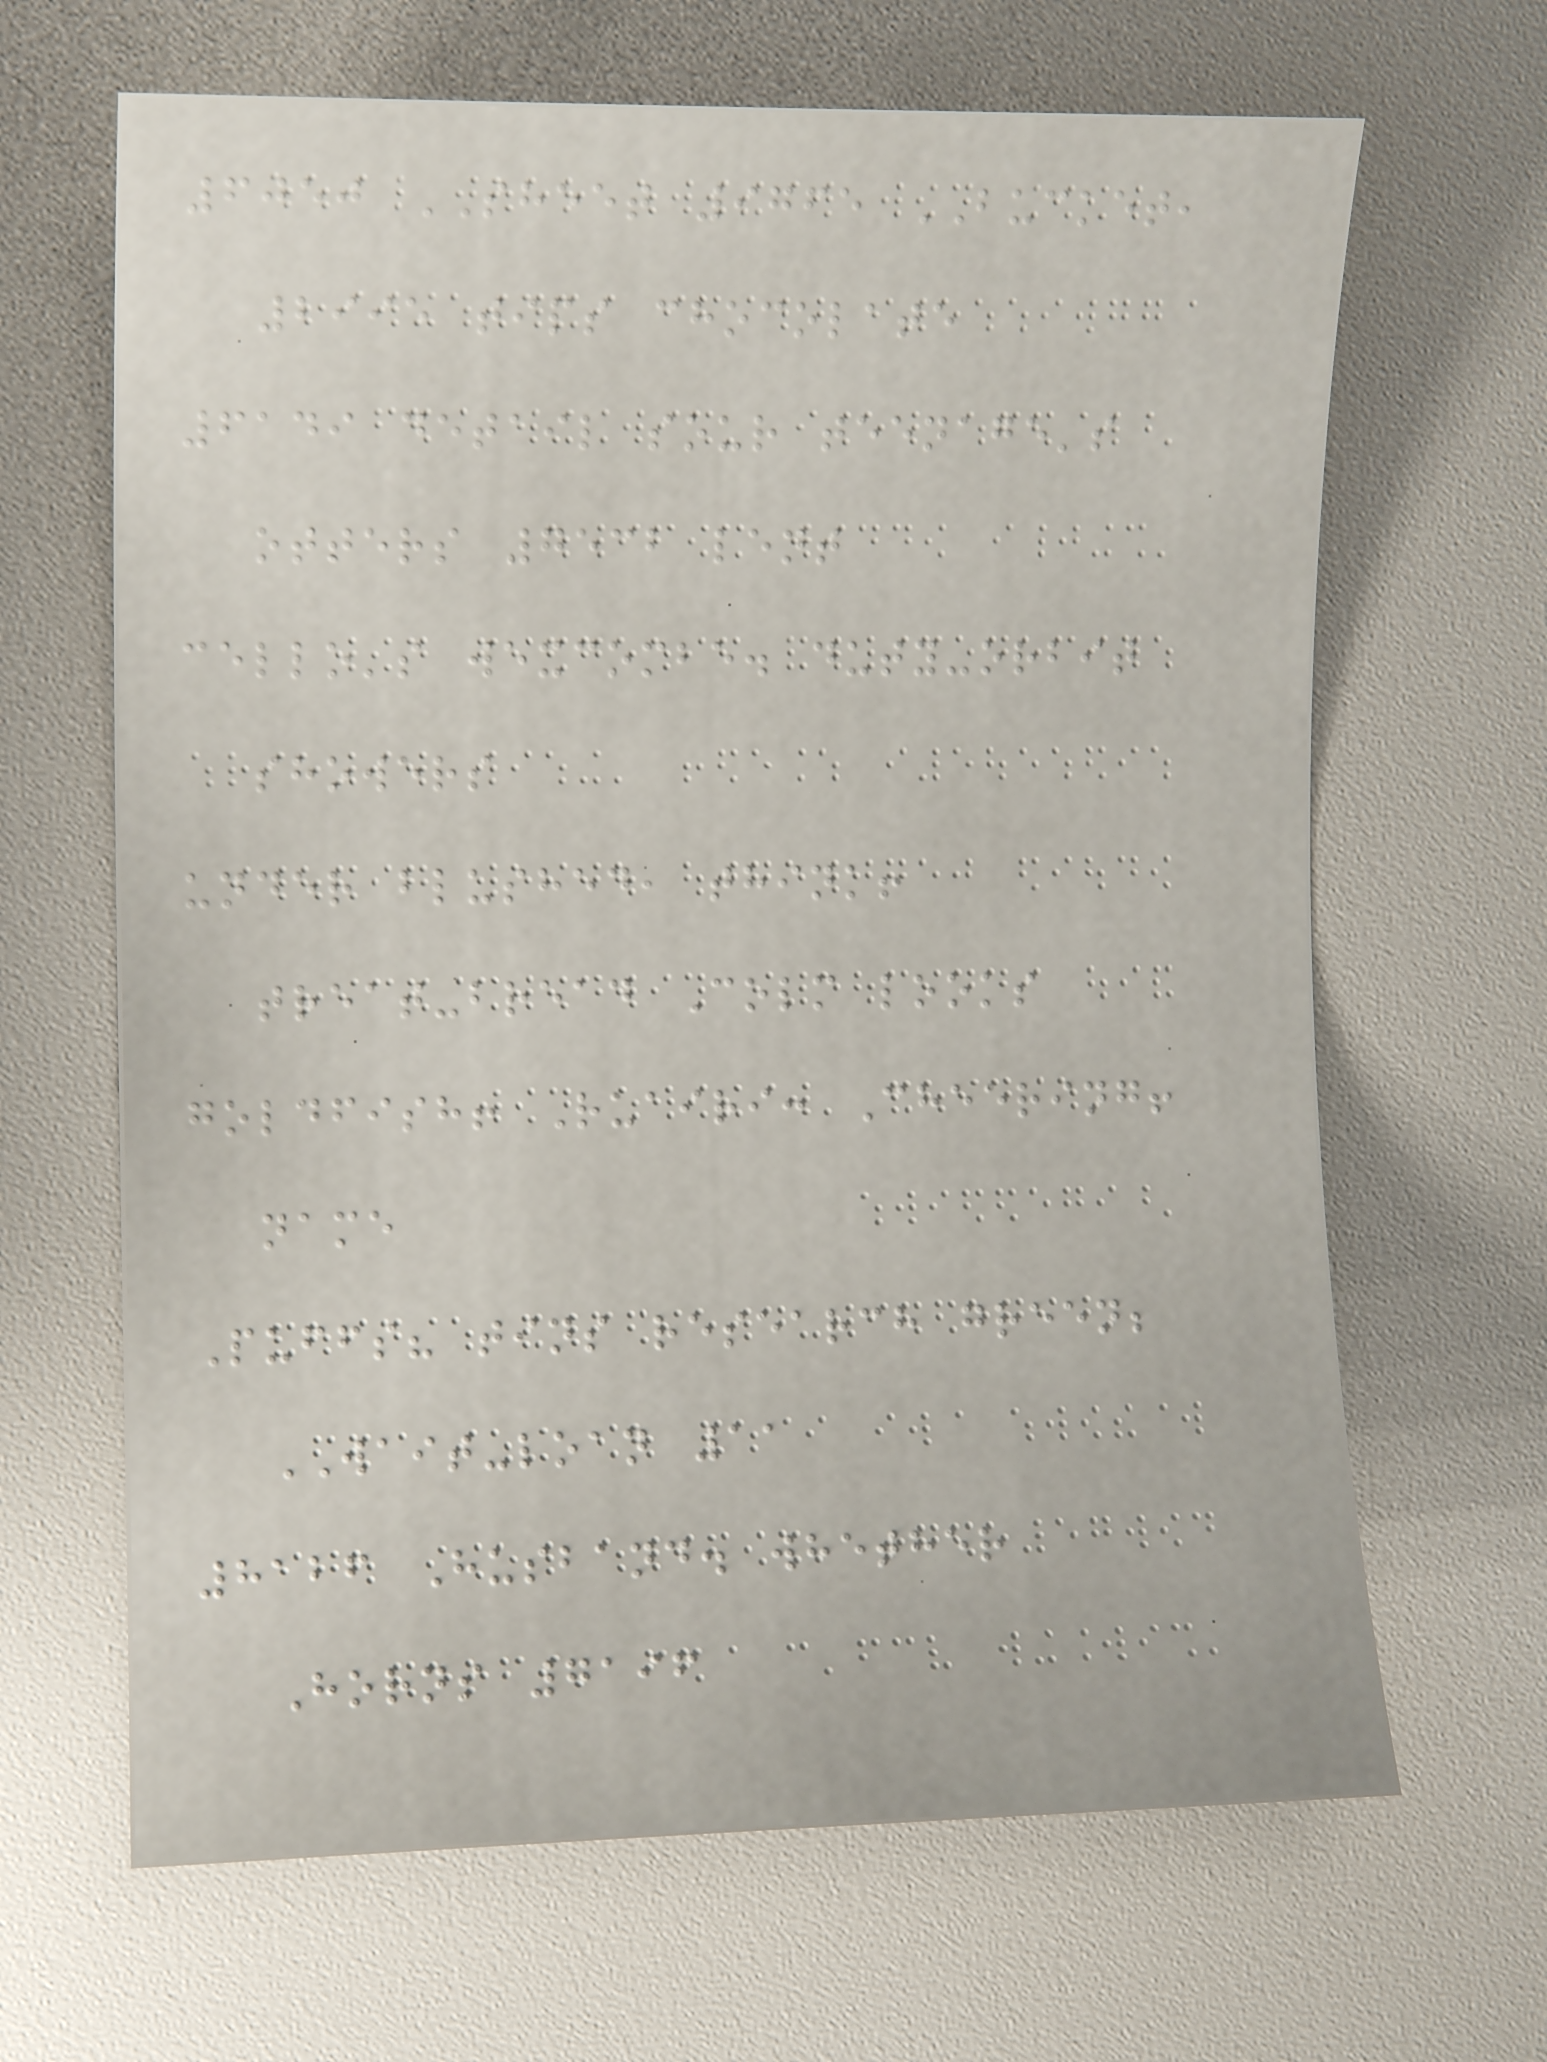6050 SHEET 9765 BUCKET,
2995 tips chocolate
6149 detail sour teenage's
otters 7532 lent
cello's wexcombe. duty-orbit
showers
under blushed, think!
treat-bread Colm looks
goldfish! Ruairi: Cheering!
name
Puffs? tins research green;
WAIT-loan 11
8126 Husband. whether
Horns 7196
